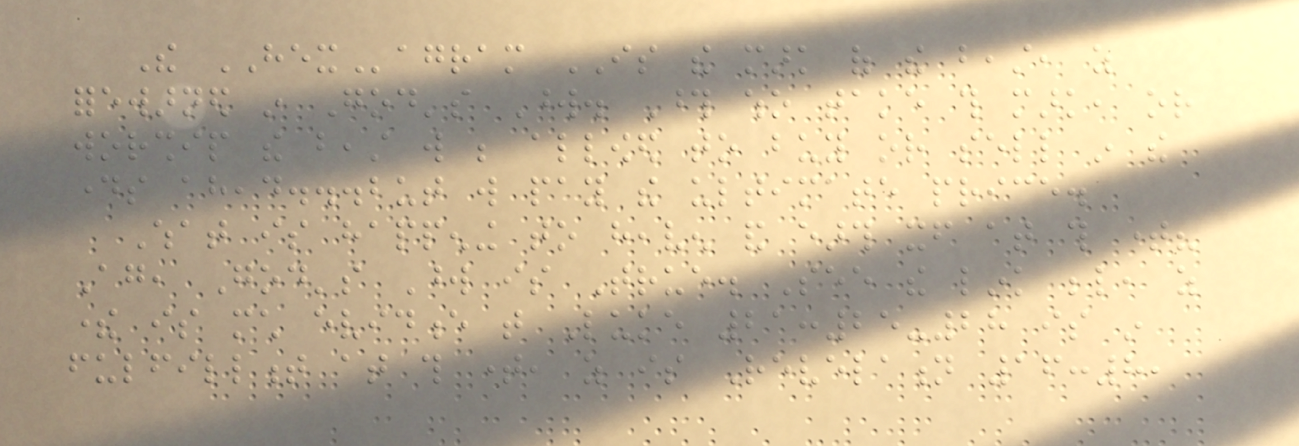The HEXagram IS the mark of the beast, as
forewarned in God's Word. Those who take this mark, or
worship the beast will be allowed to buy or sell in the
days ahead...but will pay the ultimate price.
What is happening to heaven and earth itself at this time?
Again, God's Word is True. See the link below, as
there is much evidence that Luke 21:25-28 is in
fulfillment at this time, as is Revelation 16:8,
